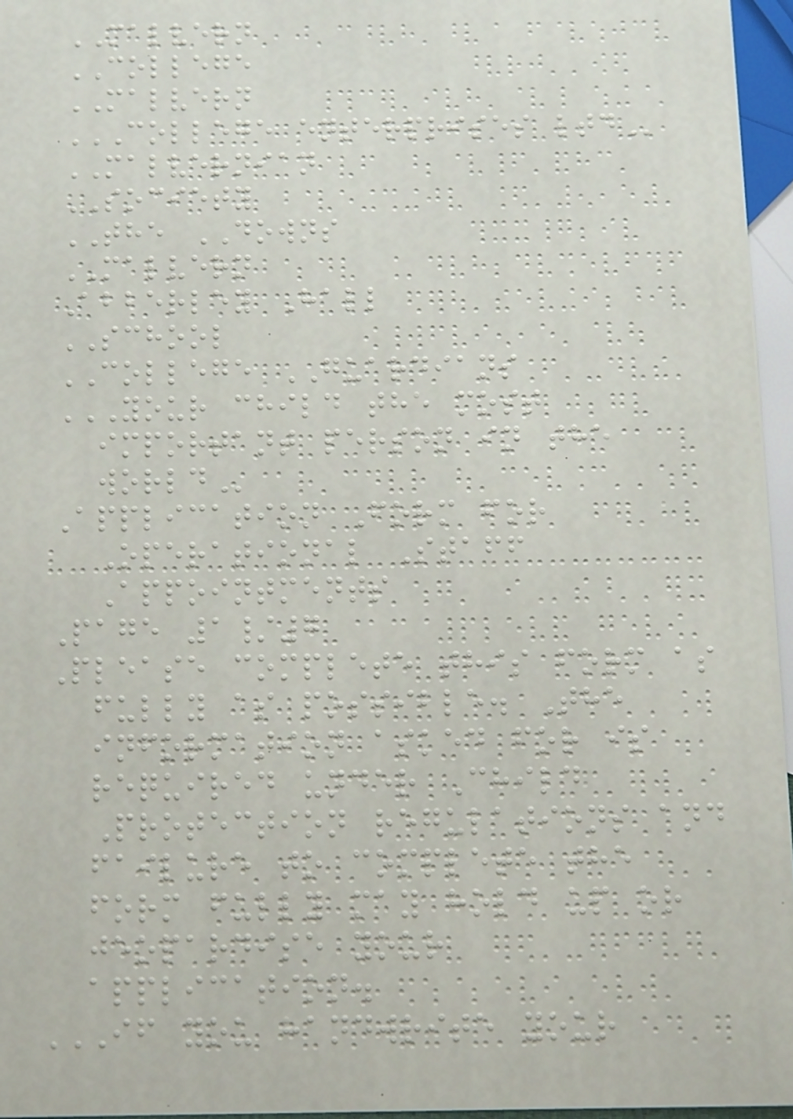MALVERN
COLLEGE
MALVERN
COLLEGE ENTERPRISES LTD
MALVERNIAN
SOCIETY
THE DOWNS
MALVERN
Abberley Hall
SCHOOL
COLLEGE GUARDIANS
YOUR CHILD THE MOST
IMPORTANT PERSON IN THE
WORLD
Application Form for
Operational Staff
Appointments
Page 1/7
Please complete this form as
fully as possible. The
information asked for is
required under Child
Protection regulations and
failure to complete the
form fully may hold up or
jeopardise your
application.
IF YOU HANDWRITE YOUR
